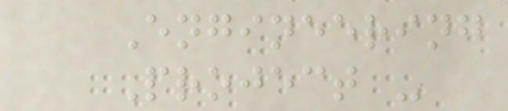Engineering
Project -
